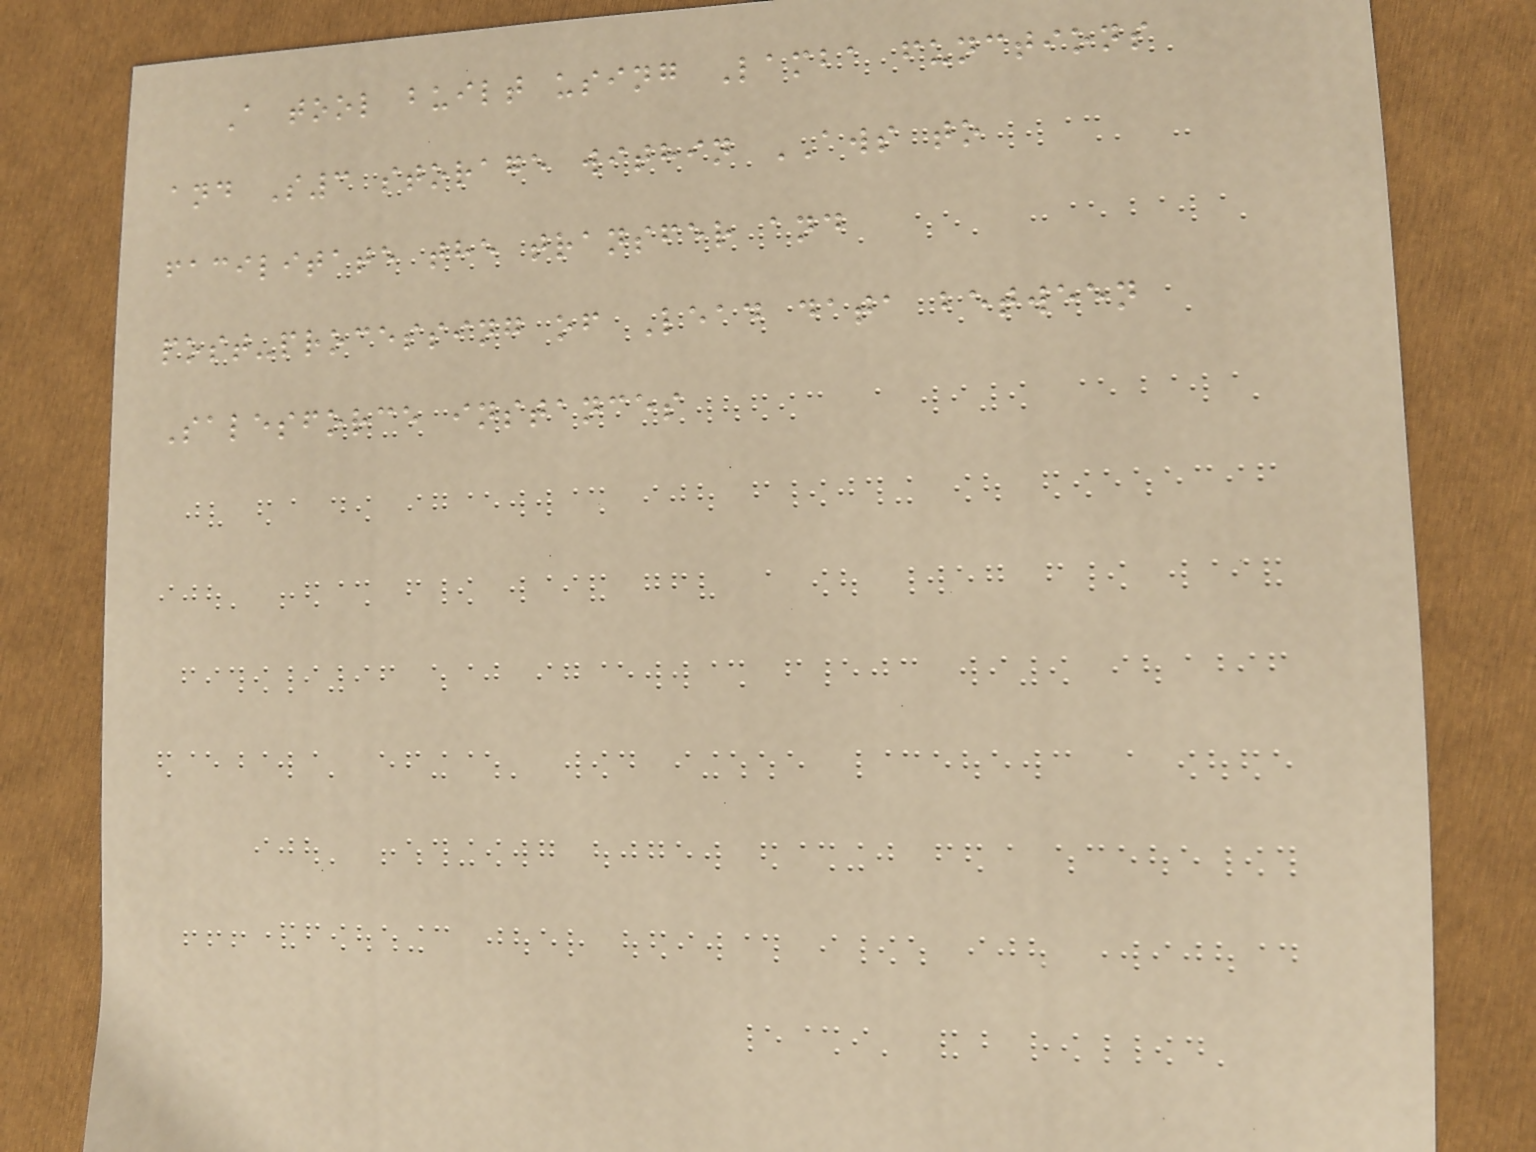A tool built using Lamba functions
and S3 storage within AWS to
facilitate the transfer and
post-processing of Lead data between
Salesforce instances
